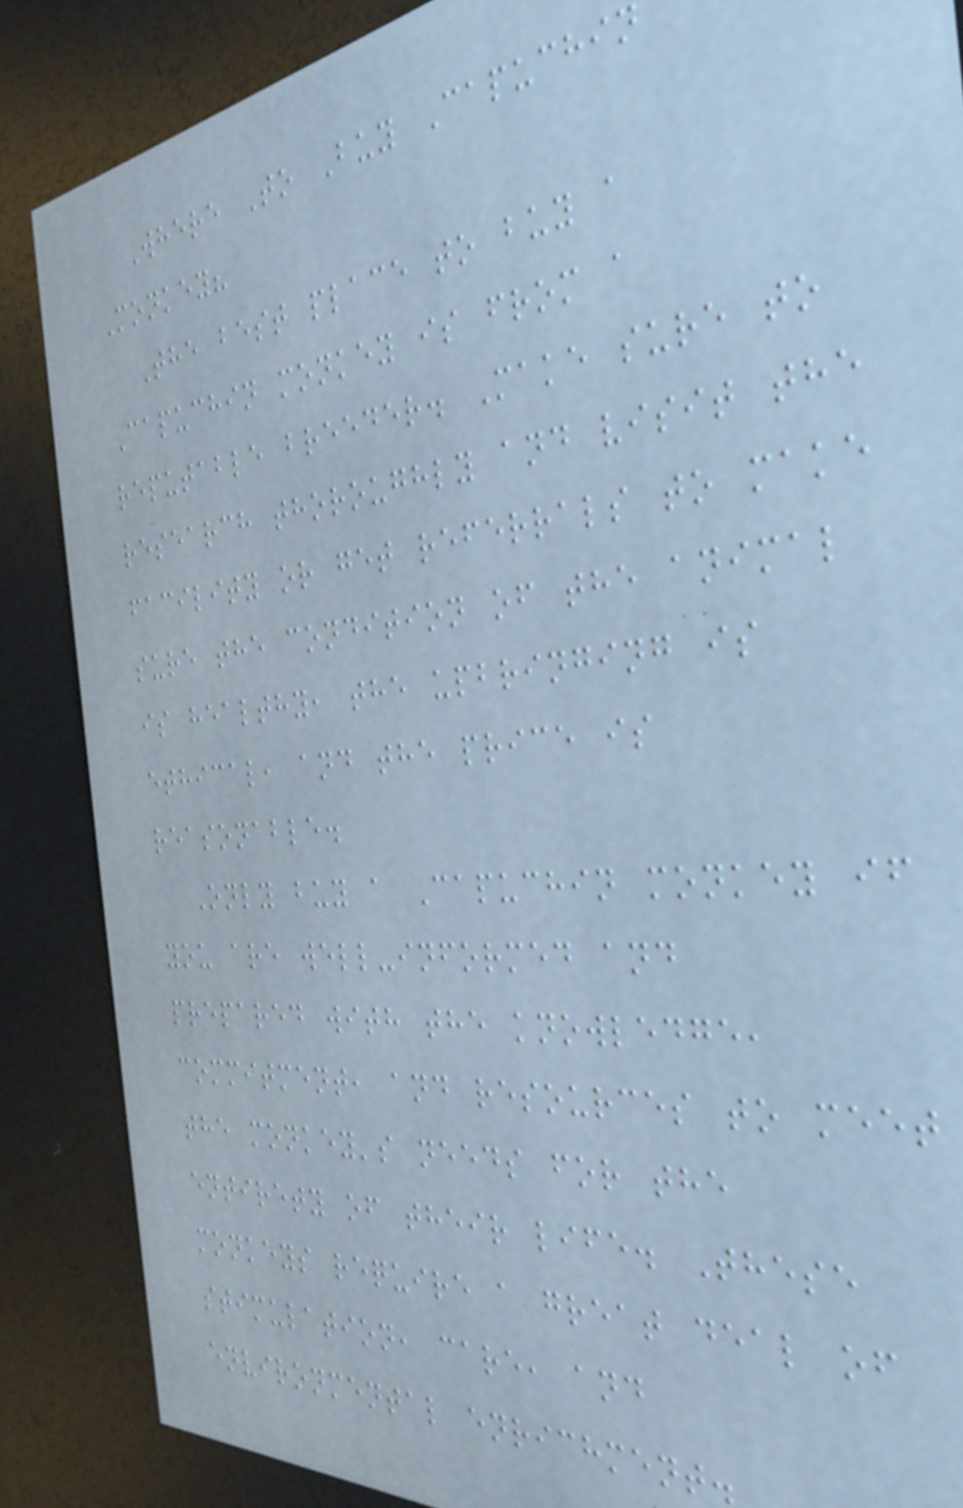Where To Buy Capuchin
Monkey?
The best place to buy a
Capuchin monkey is from a
reputable breeder. Make sure to
research thoroughly and visit the
facility or get referrals to make
sure the condition of the animal
is healthy, the upbringing is
ethical, and the price is
reasonable.
Only buy a Capuchin monkey if
you are well-informed and
prepared with the knowledge,
commitment, and resources to meet
the monkey's needs for the
entirety of their life. These
monkeys require a great deal of
stimulation, care, and
environmental enrichment.
